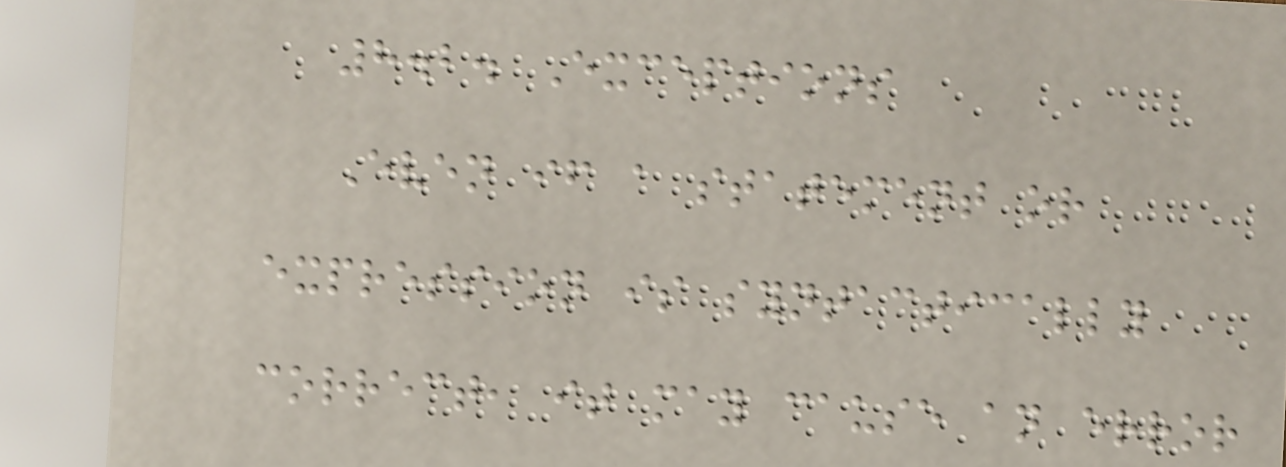8.2. Exceptions
Even if a statement or
expression is syntactically
correct, it may cause an error
